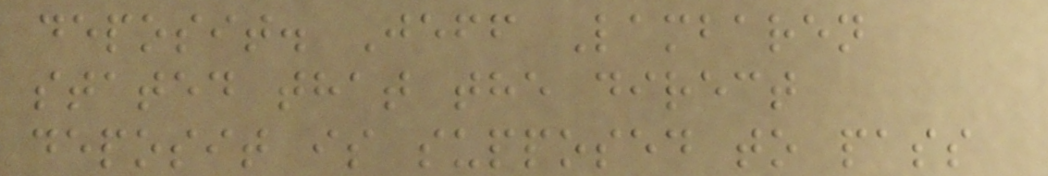deposit. Jeff Lambaren
stated that the direct
deposit is supposed to pass
